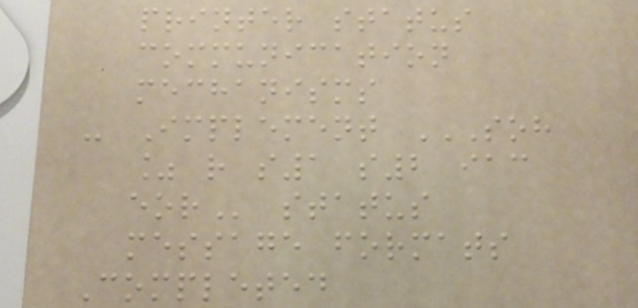printer status
communication
mechanisms
- Implement SOH
% R S1 S2 IAC
EOR status
message formats
Completed
